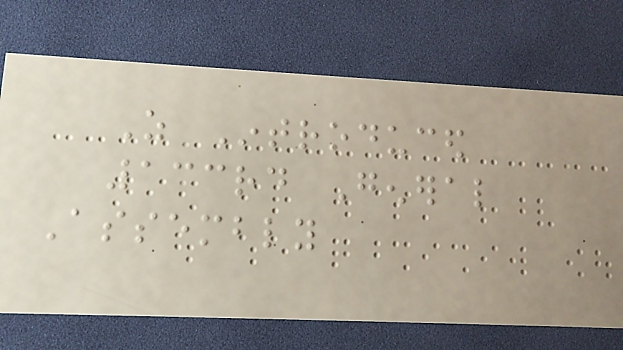As Introduced
133rd General
Assembly
